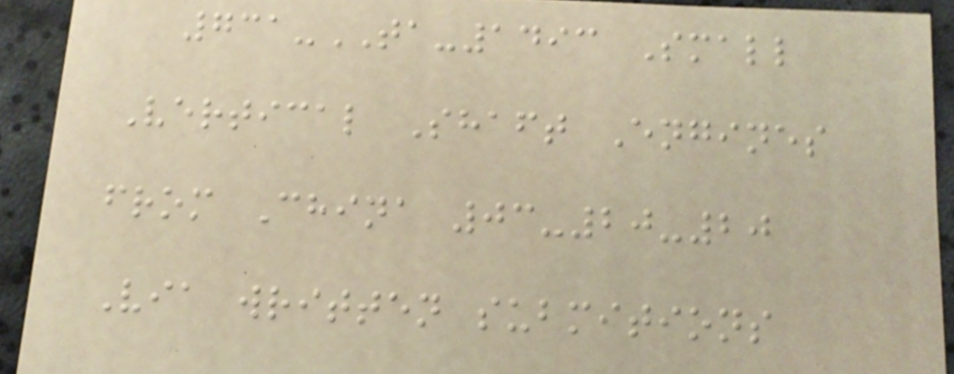731-TA-1493 Small
Vertical Shaft Engines
from China 03-20-20
Via written submitions
